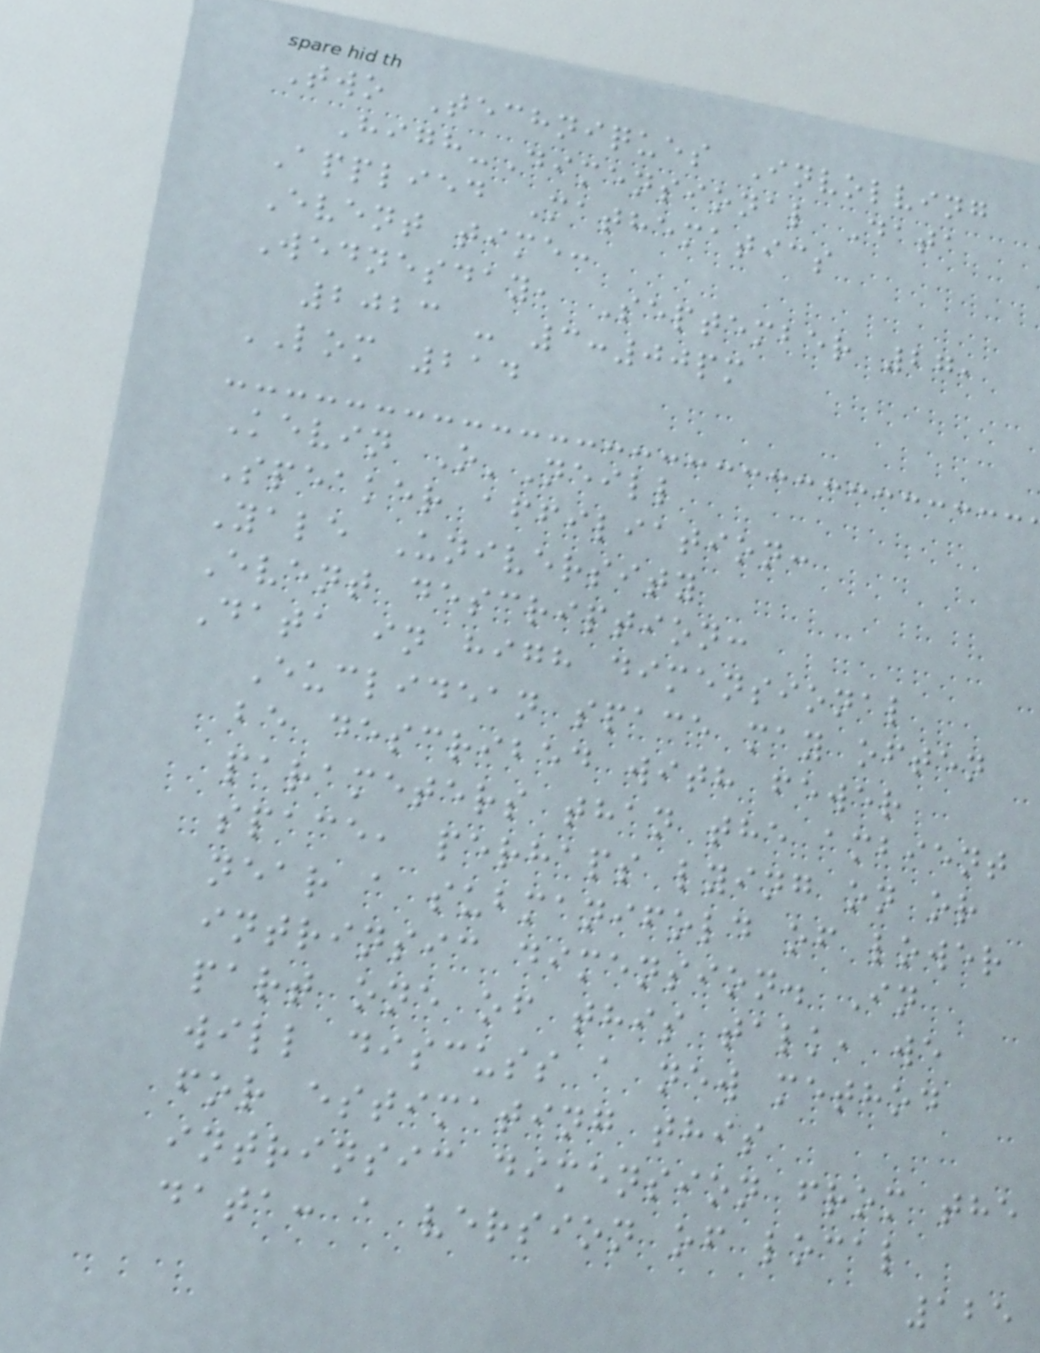Two Techniques Involving
High-Dimensional Data
Applied Mathematics
Event time:
Wednesday, September 27,
2023 - 3:00pm
LOM 214
Kevin O'Neill
Speaker affiliation:
Yale University
Event description:
Data in high dimensional
Euclidean space may often
be described with fewer
parameters than the ambient
space, perhaps lying on or
near a submanifold of lower
intrinsic dimension. In
part one of this talk, we
will discuss a new method
for estimating this
intrinsic dimension from the
data: a version of local
125
